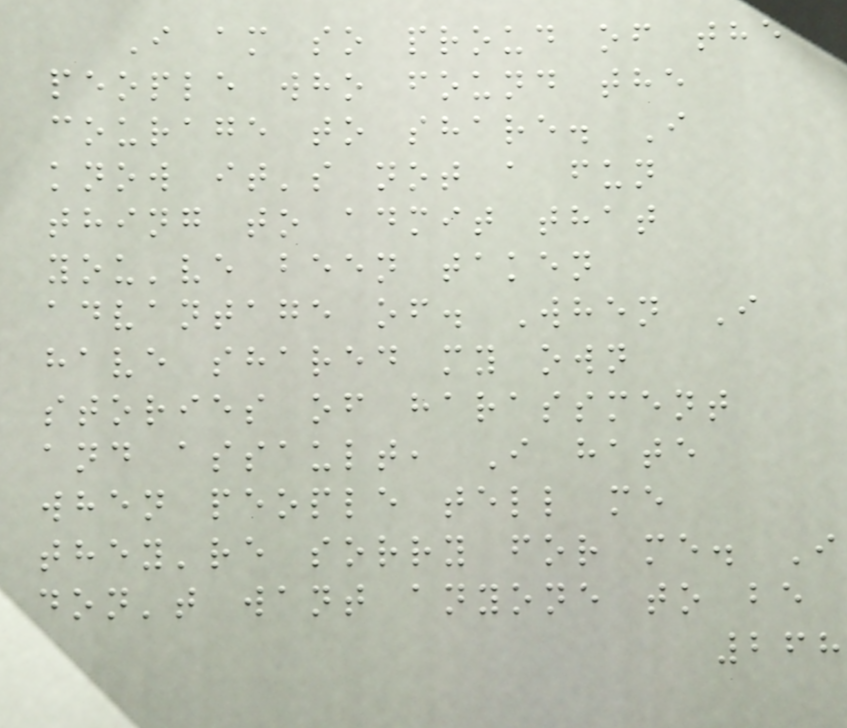I am so proud of the
people who found the
courage to share. I
know it's not a fun
thing to admit that
you've been taken
advantage of. When I
have shared my own
stories of harassment
and assault, I hate
when people tell me
they're sorry for me. I
don't want anyone to be
268
